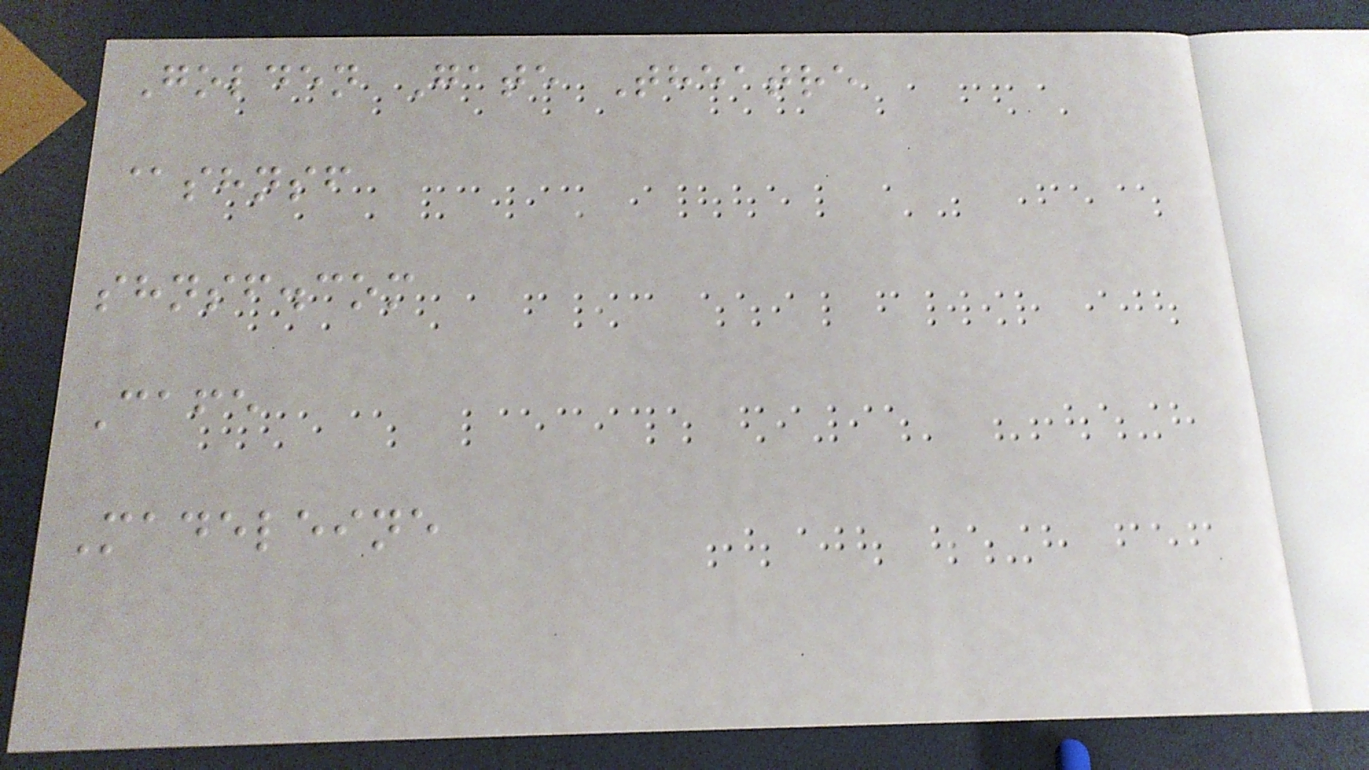Golden Gate Theatre
@shnsf
shnsf.com
Cafe
Madeleine
